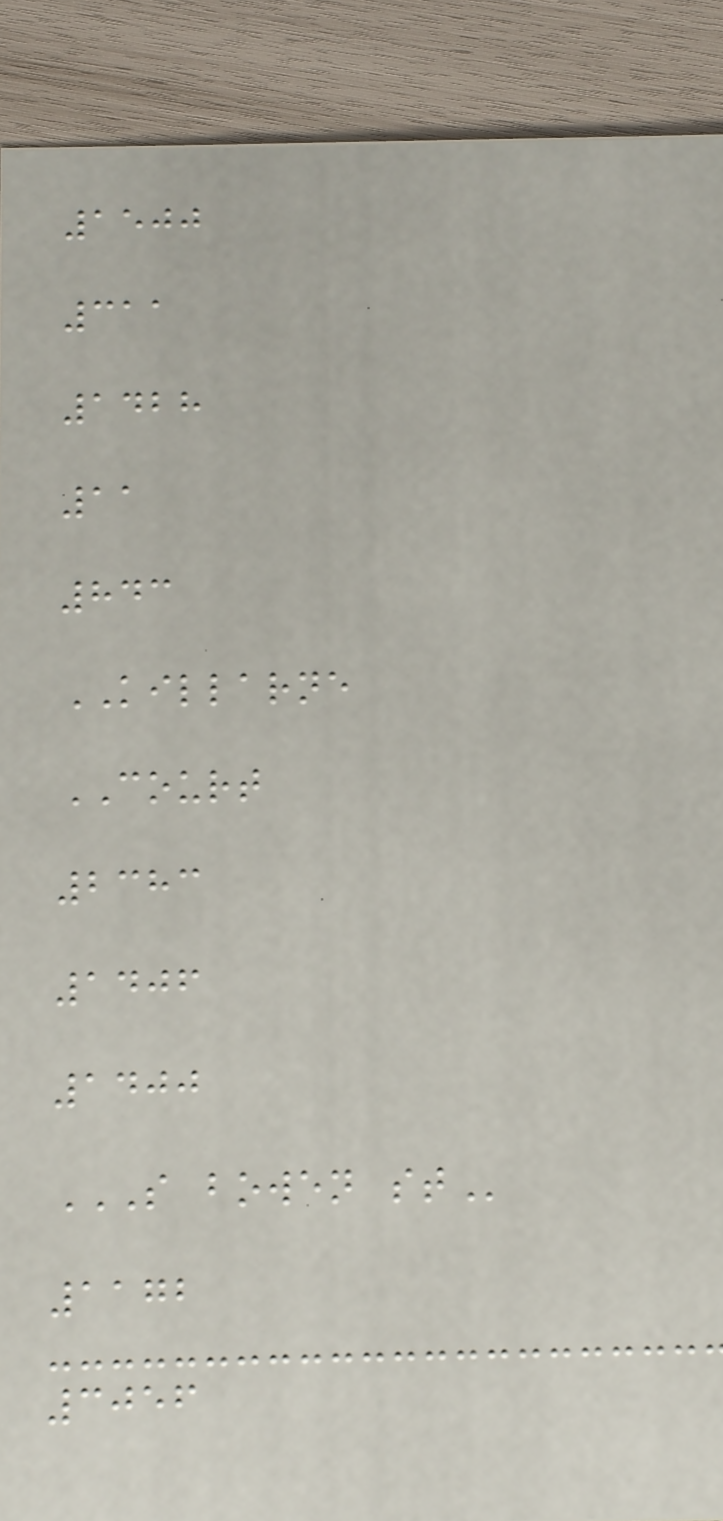1500
311
1428
11
843
KILLARNE
COURT
2383
1406
1400
S BOWEN ST
1172
3056
